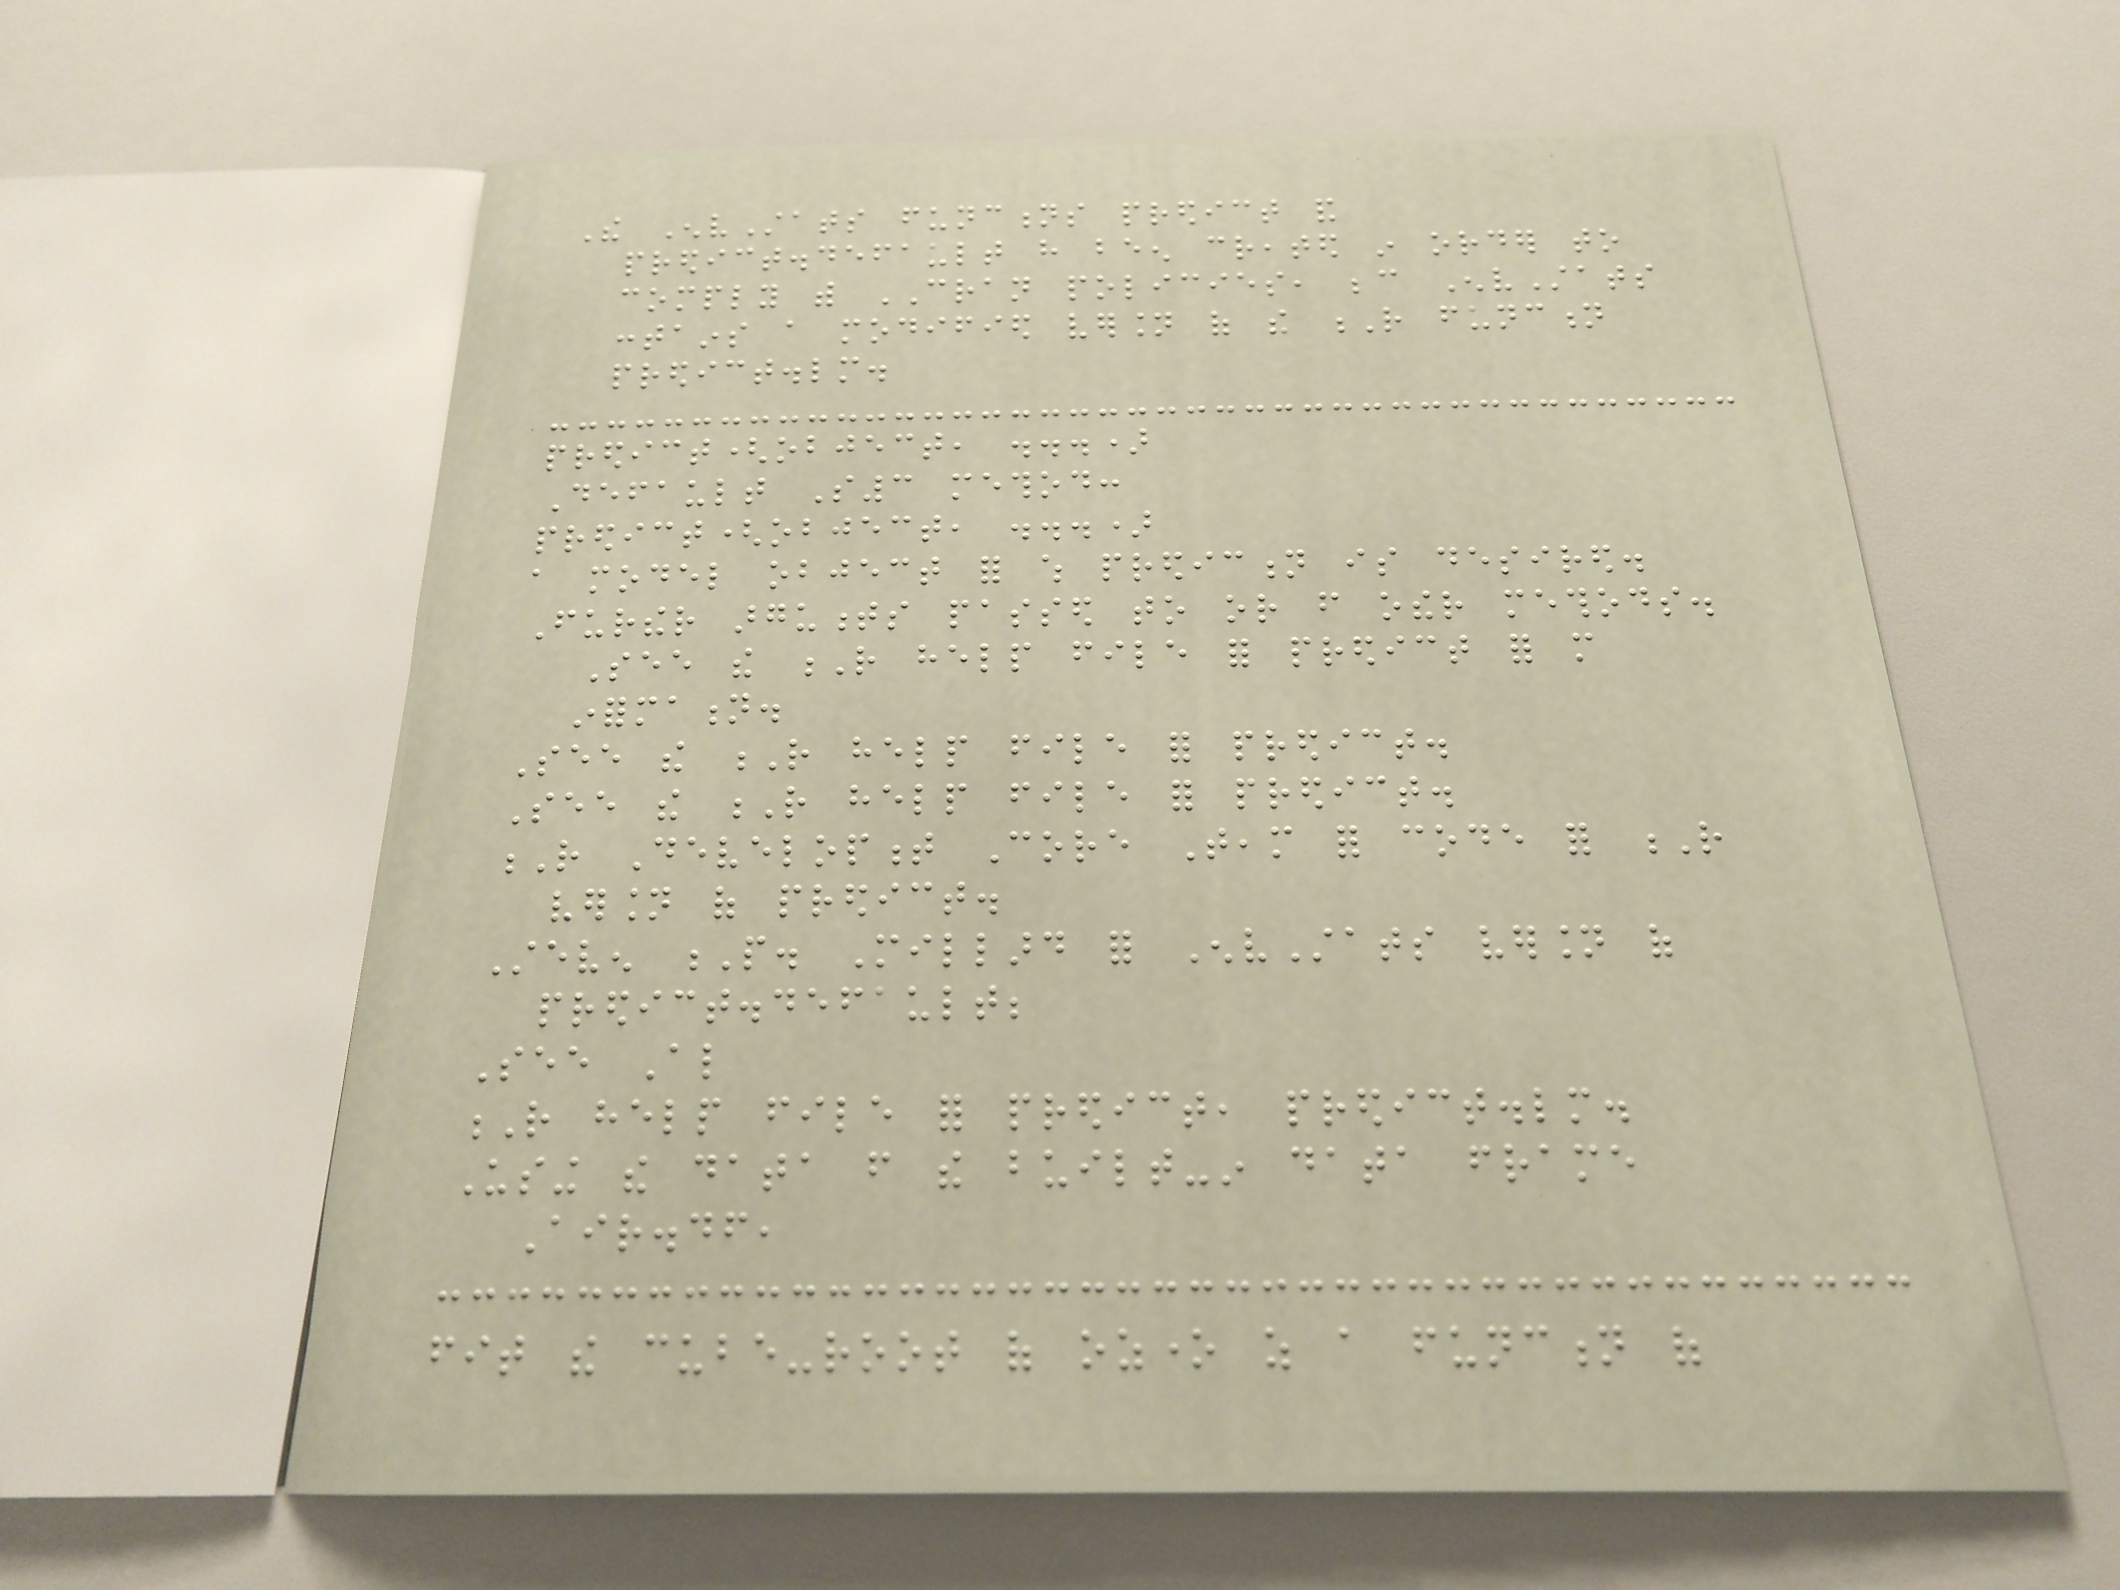The EnvStats functions predict and
predict.default have been created in order to
comply with CRAN policies, because EnvStats
contains a modified version of the R function
predict.lm.
predict(object, ...)
Default S3 method:
predict(object, ...)
a model object for which prediction is desired.
Further arguments passed to or from other methods.
See the R help file for predict for more
information.
See the R help file for predict.
See the R help file for predict.
R Development Core Team for code for R
version of predict.
Steven P. Millard for EnvStats version of
predict.default;
See Also
R help file for predict, predict.lm.
Using the data from the built-in data frame
Air.df,
fit the cube-root of ozone as a function of
